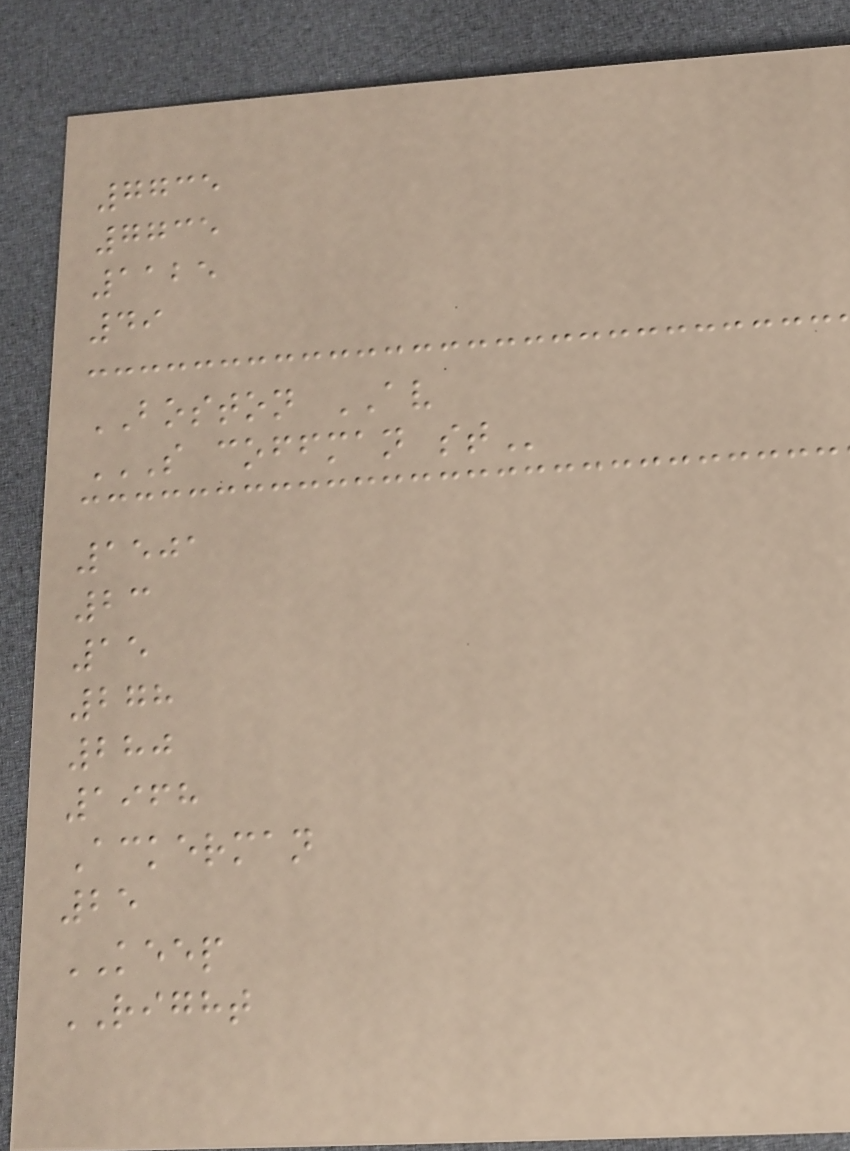7735
7735
1125
49
BOSTON AV
S COFFMAN ST
1501
23
15
278
280
1968
Ackerman
25
KEEP
RIGHT
